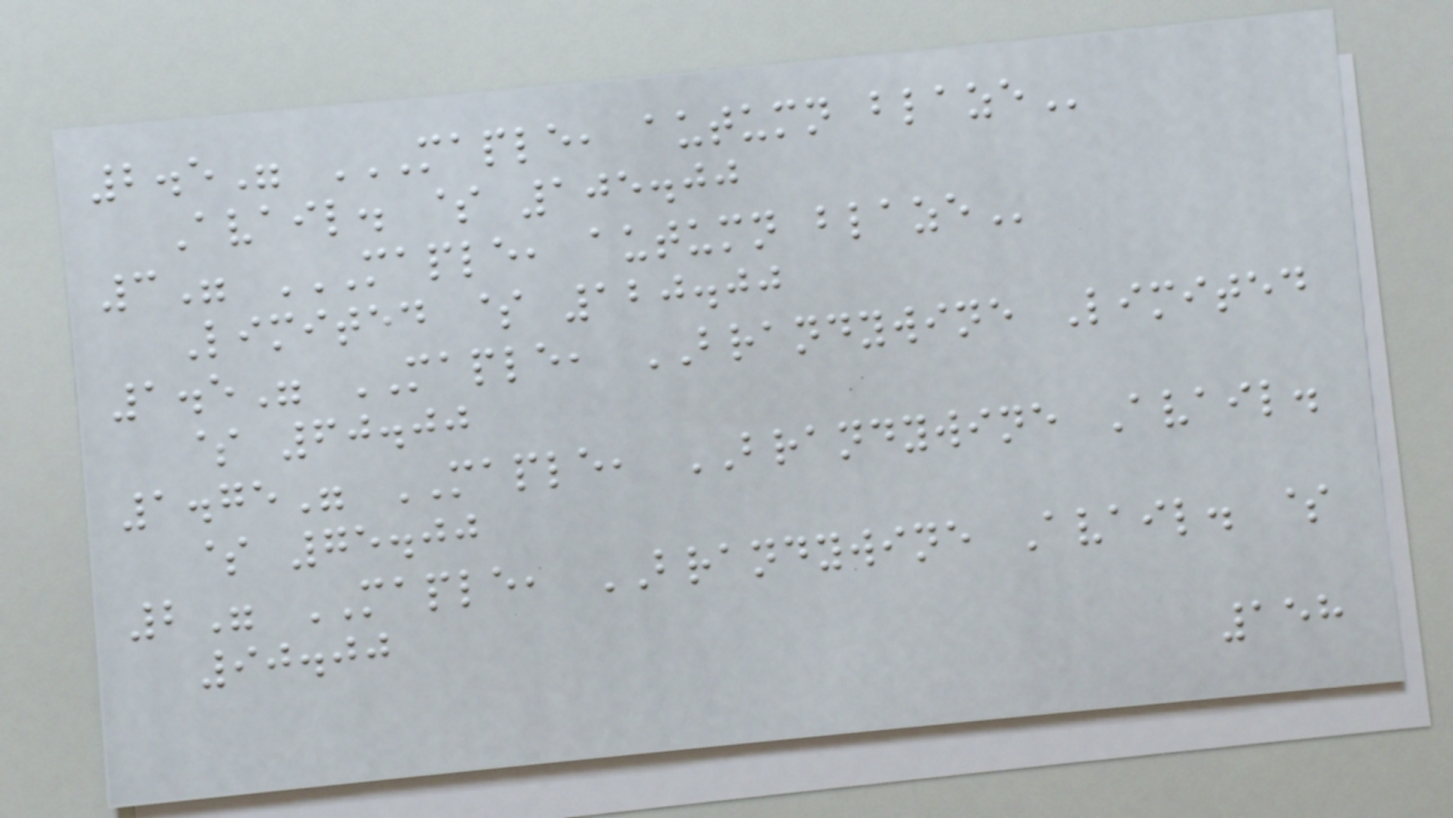2.5" MAPLE, AUTUMN BLAZE
Avail. $ 105.00
3" MAPLE, AUTUMN BLAZE
Limited $ 120.00
1.5" MAPLE, BRANDYWINE Limited
$ 60.00
1.75" MAPLE, BRANDYWINE Avail.
$ 75.00
2" MAPLE, BRANDYWINE Avail. $
90.00
158
